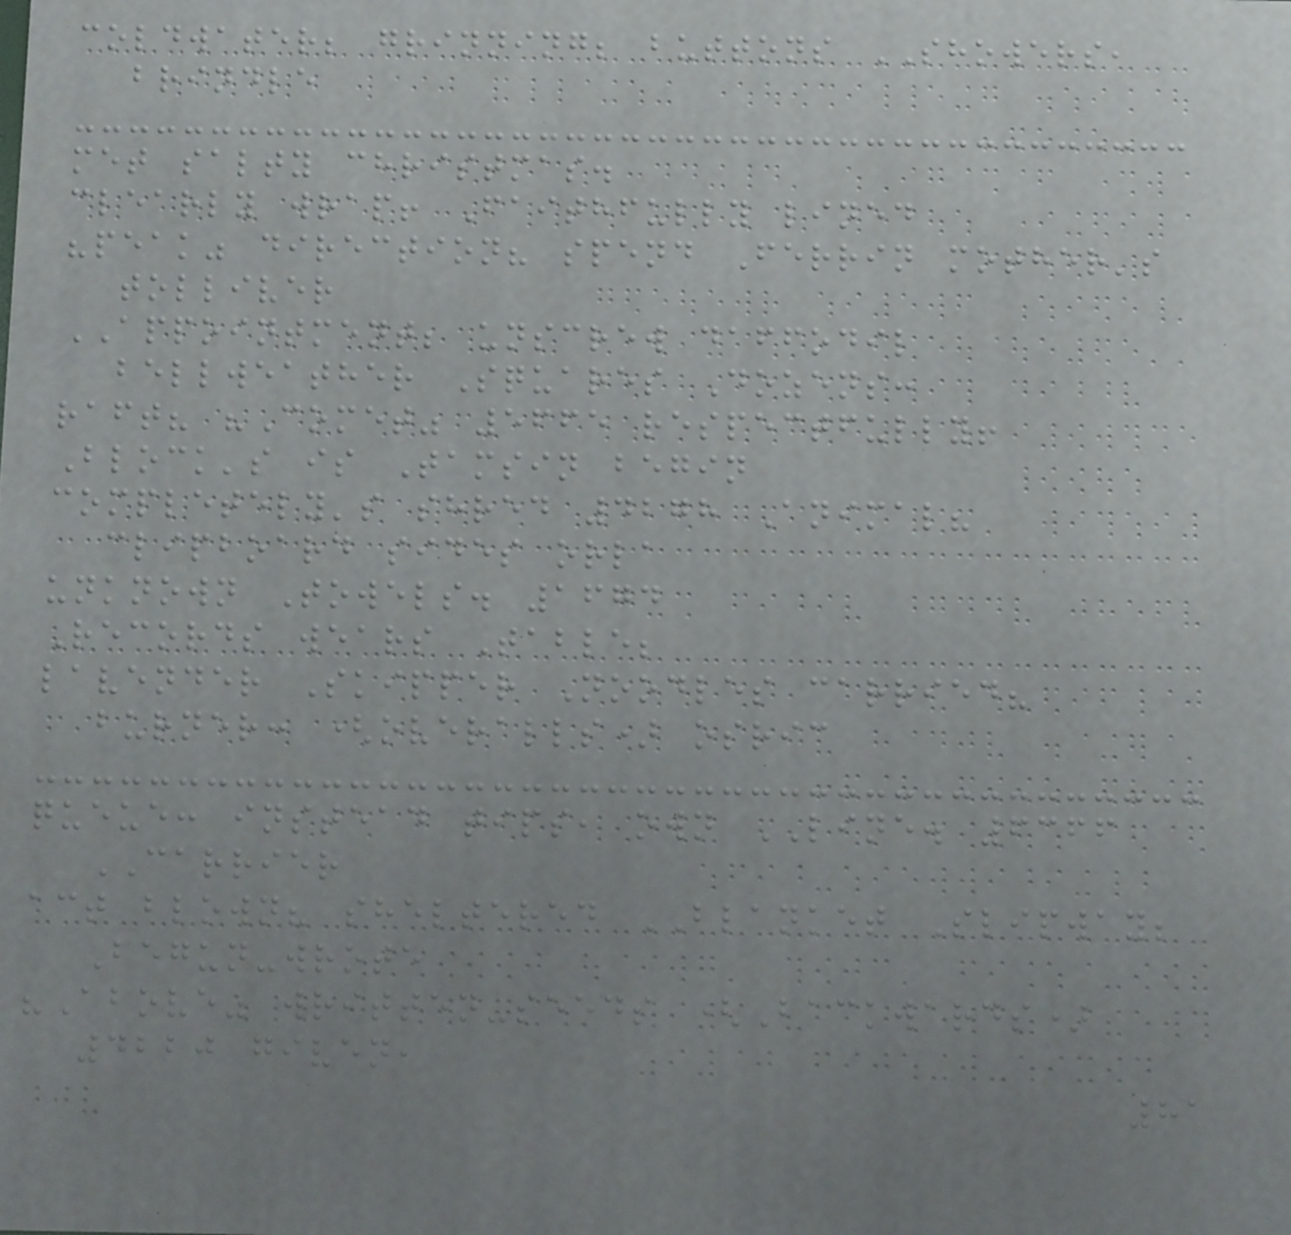coldwater; grinning; buttons SHOWERS,
brindle
met salty christmas.
clearly wrap! Faithfully lined
"peak" direction? spend Ferrin mother's
tolliver
APPOINTMENT; unscrew daffodil
bellweather Squares Dozens:
raft? "Comet" 5665 respectfully!
Block's is Tamsin begin
completely's shred 4278 Animal?
clipboard sides orla
unknown Towels. 1674
Records wears Table;
lavender Skipper Noodles carried?
burner: (overalls) osric
queue: instead tips, own LINE. 6366
CARRIER
act blown? sheltered BLANKET Slipway;
Begun-wrote
"Above" written-seeds (Backwards)
4220 given,
81
